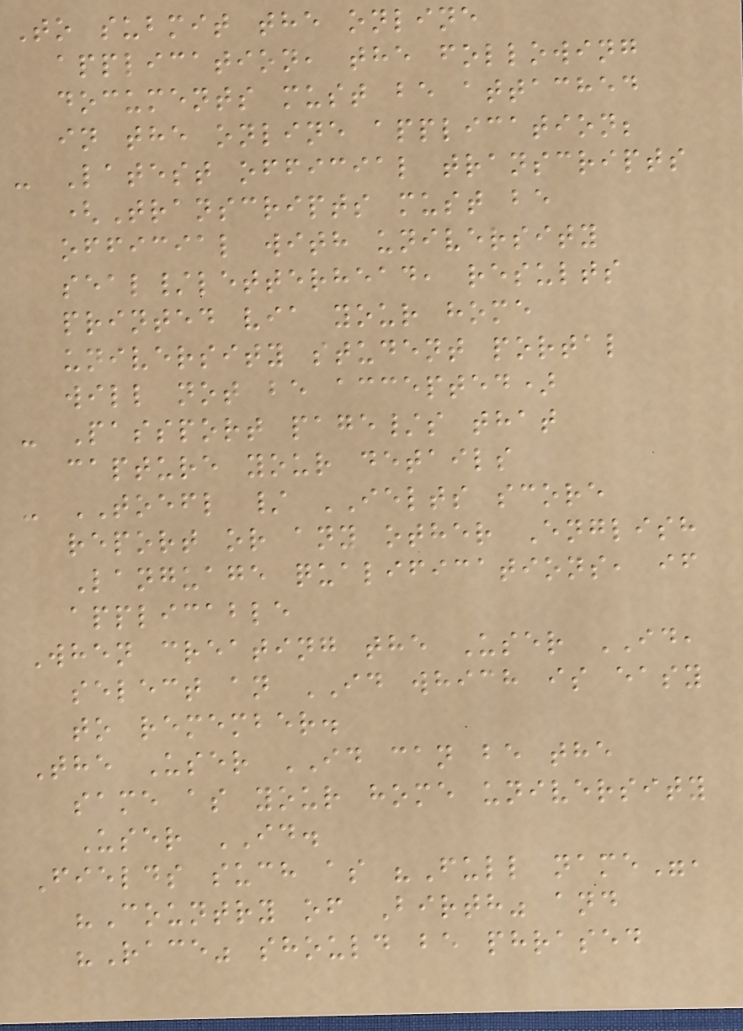To submit the online
application, the following
documents must be attached
in the online application;
- Latest official transcripts
(Transcripts must be
official with university
seal/letterhead, results
printed via your home
university student portal
will not be accepted)
- Passport page/s that
capture your details
- TOEFL / IELTS score
report or any other English
Language qualifications, if
applicable
When creating the User ID,
select an ID which is easy
to remember.
The User ID can be the
same as your home university
User ID.
Fields such as "Full name",
"Country of Birth" and
"Race" should be phrased
